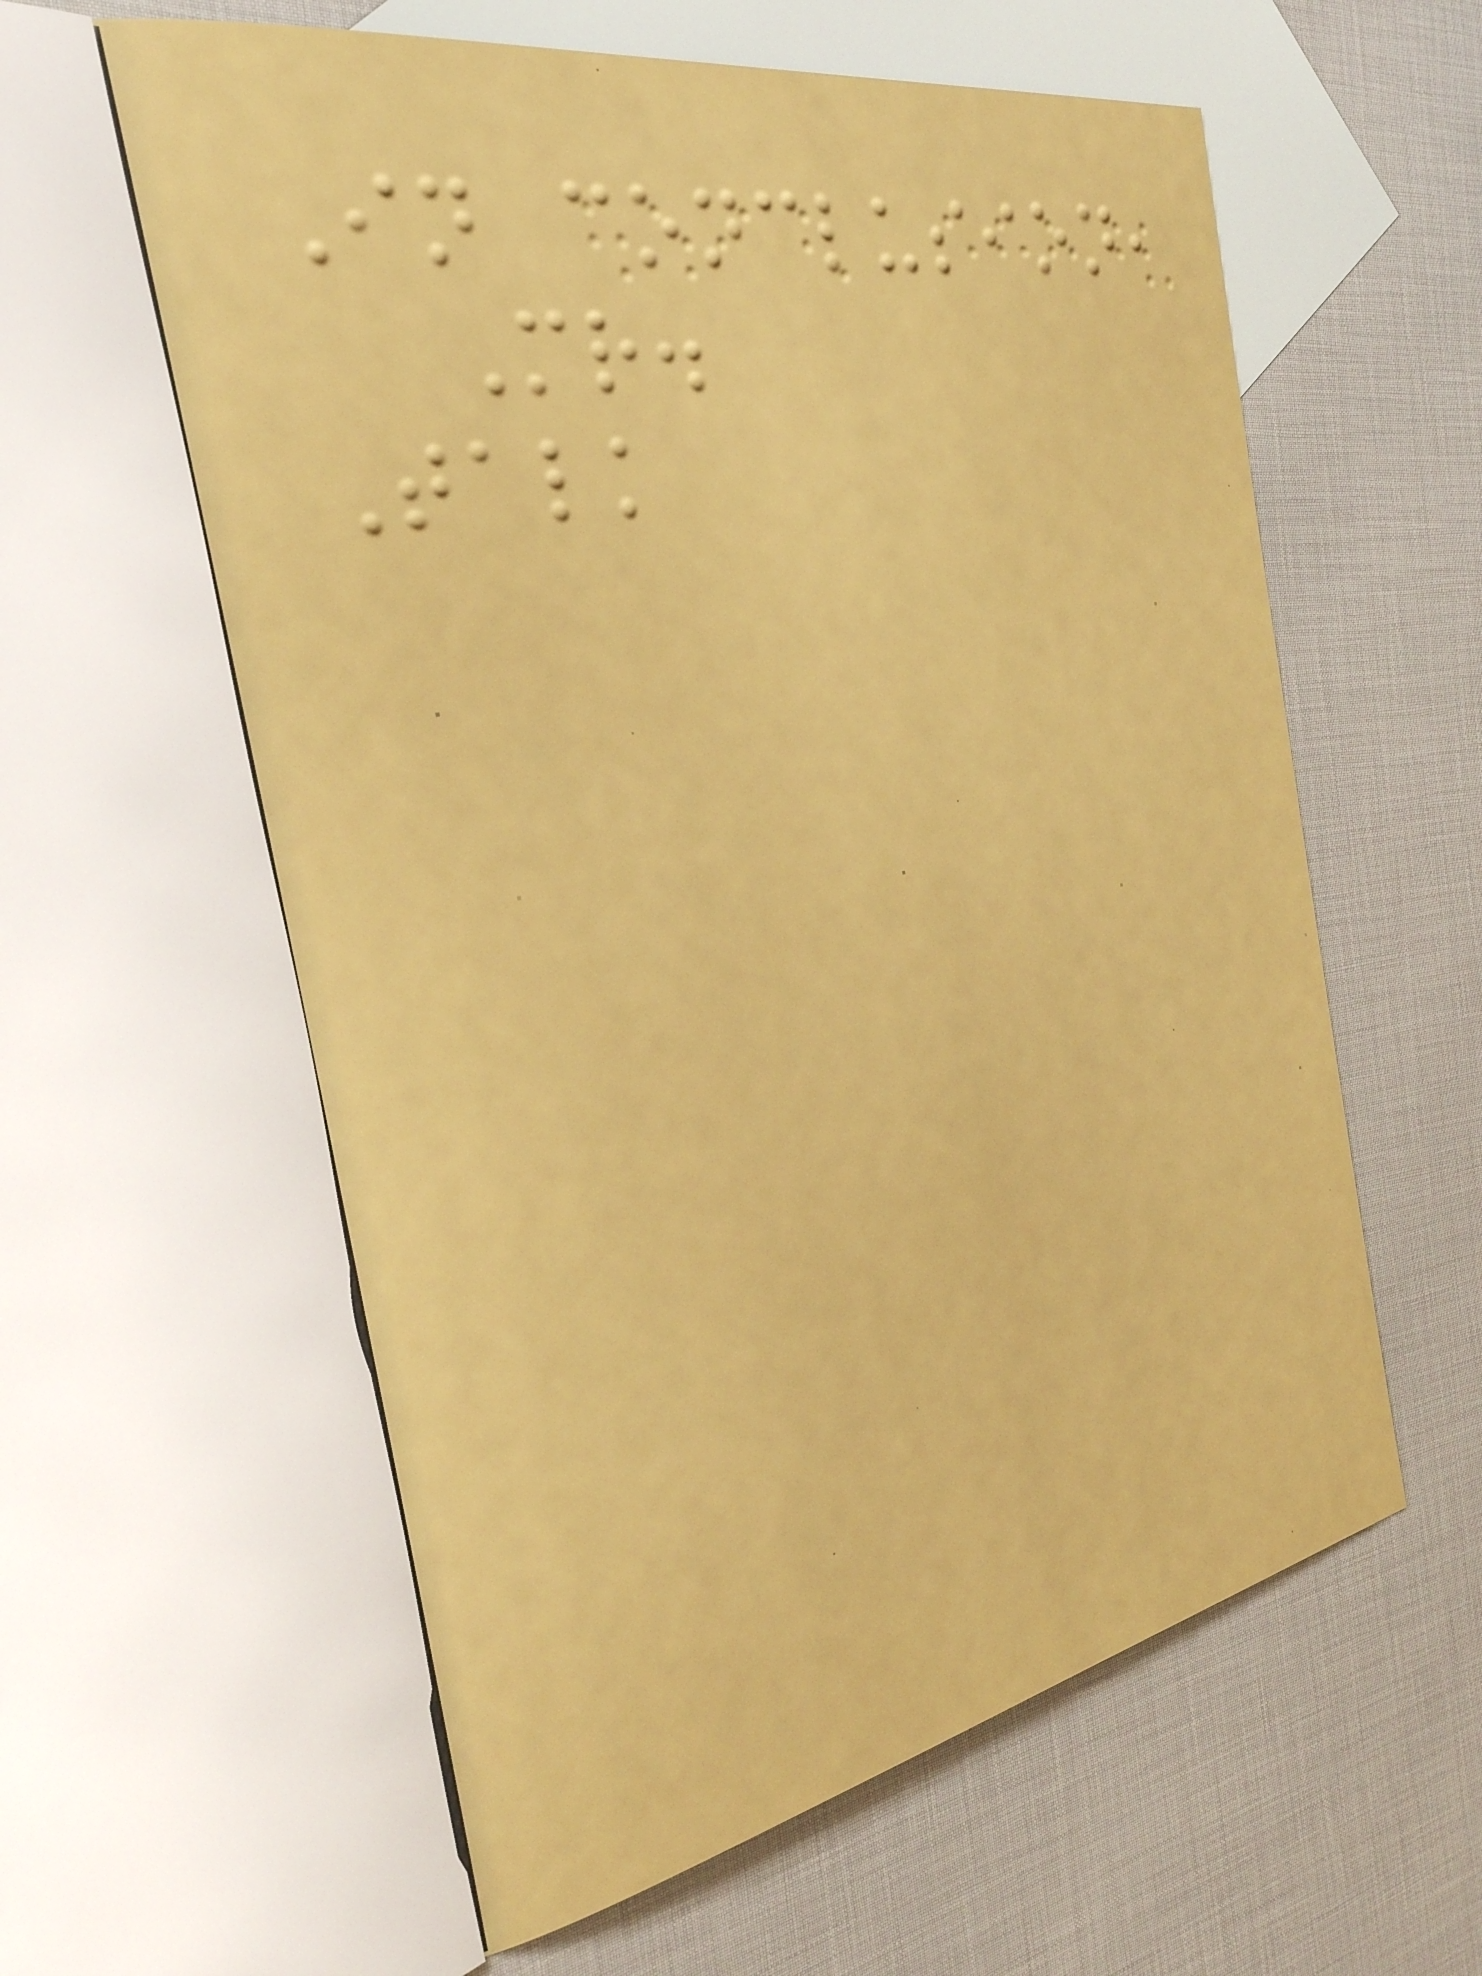In conclusion,
Mr.
Talk
